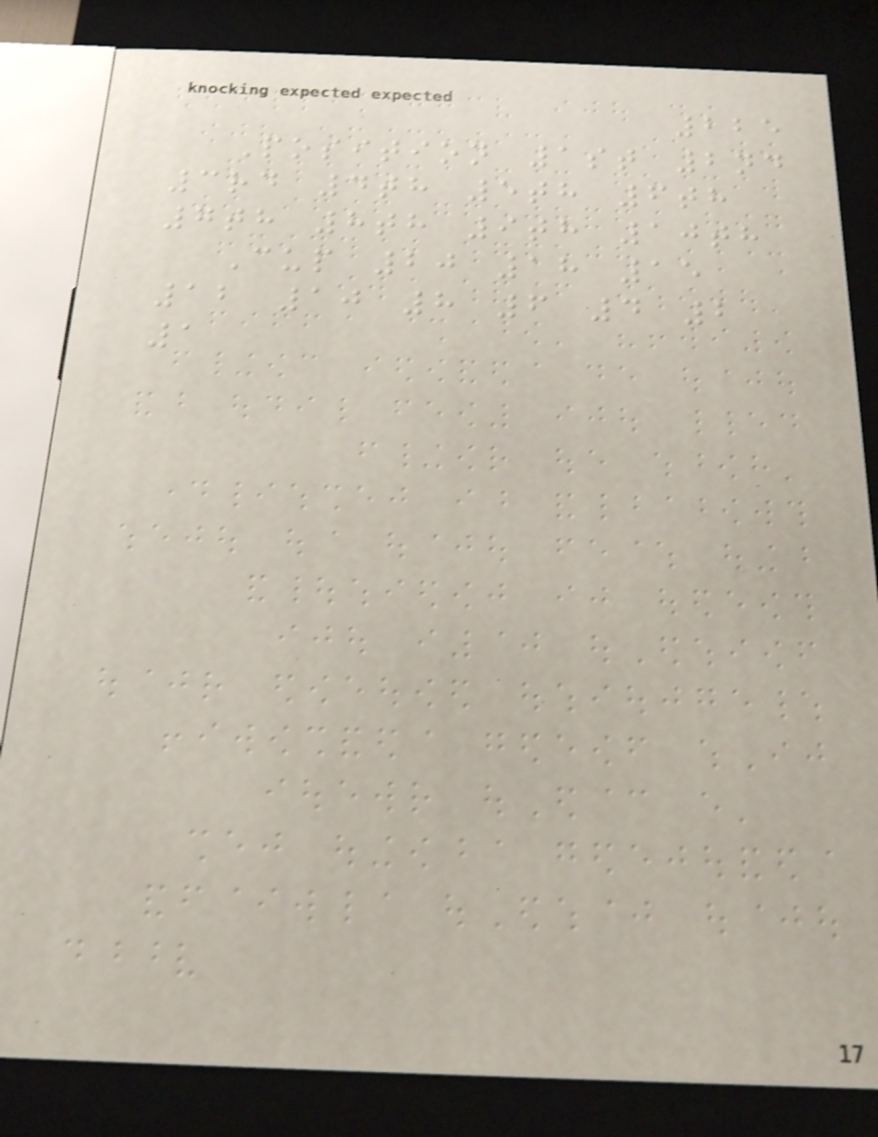225
Position 1st 2nd
3rd 4th 5th 6th
7th 8th 9th 10th
Cup 20 18 15
12 10 8 6 4 2
1
